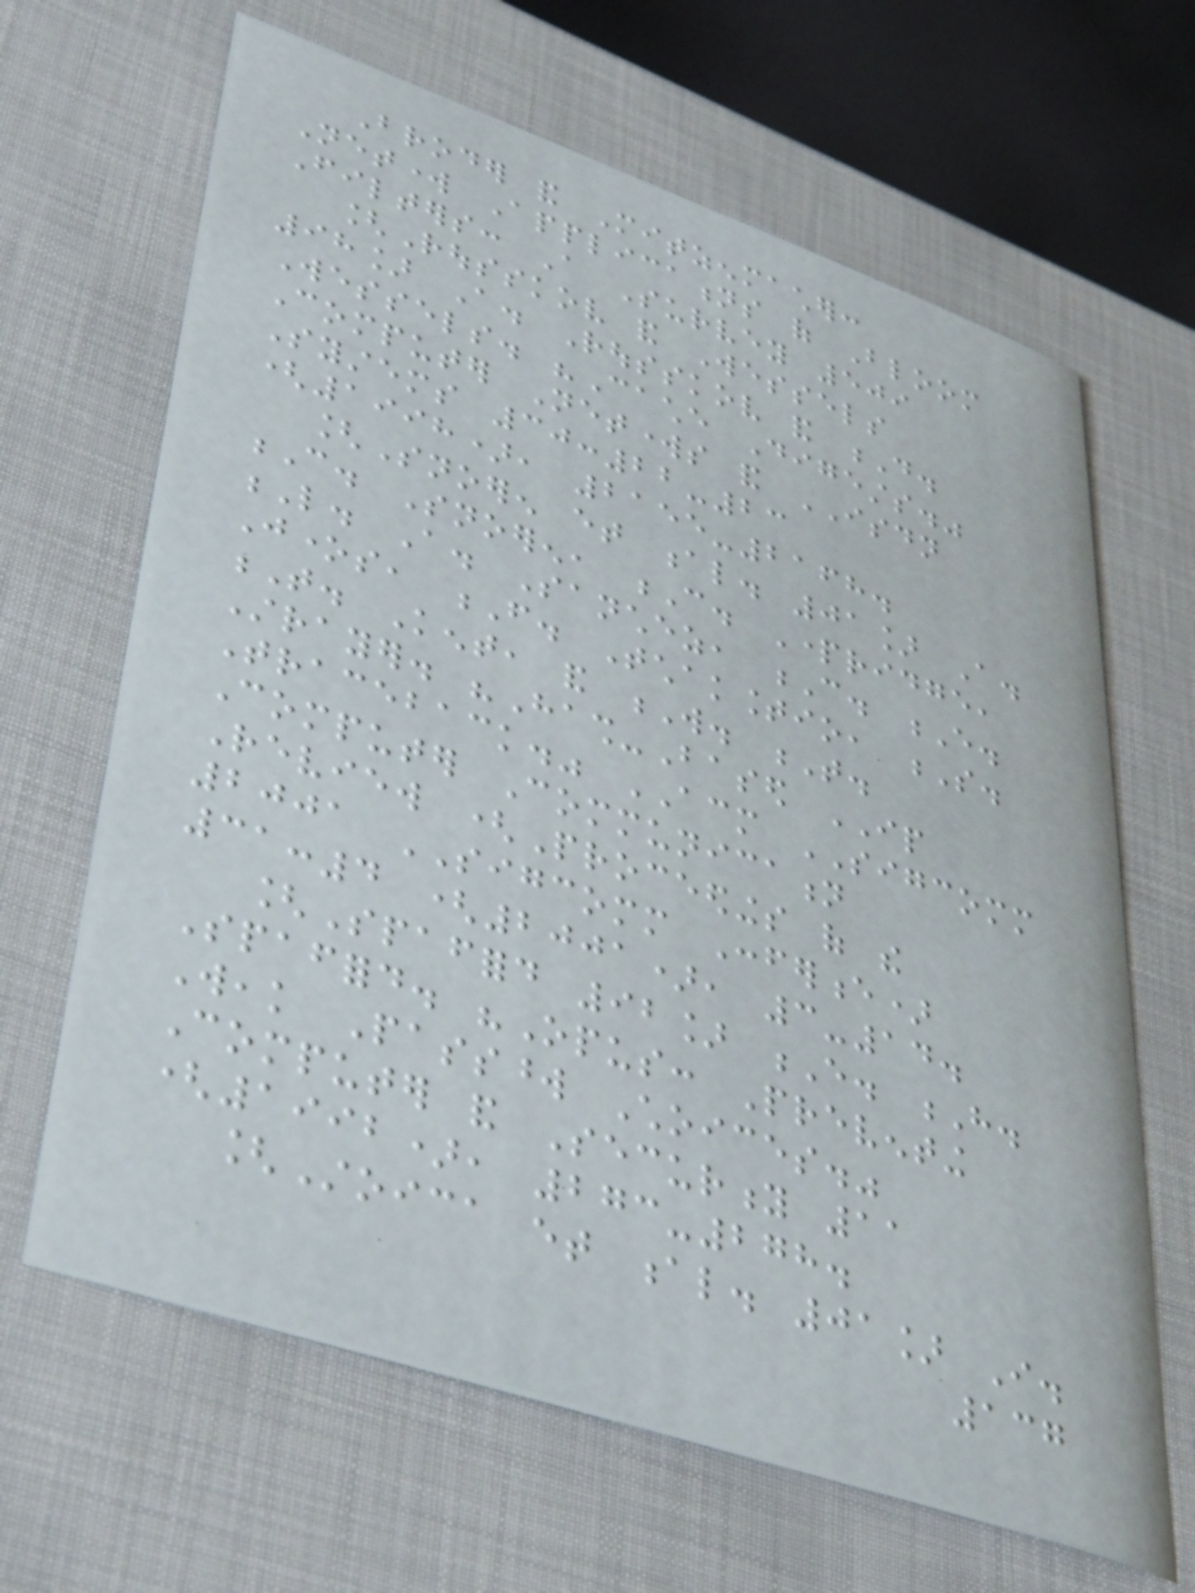Broder and Mitzenmacher:
Network Applications of Bloom
Filters: A Survey 509
[Rousskov and Wessels
98] A. Rousskov and D.
Wessels. "Cache Digests."
Computer Networks and ISDN
Systems 30:22-23
(1998), 2155-2168.
[Snoeren et al. 01] A.
C. Snoeren, C. Partridge,
L. A. Sanchez, C. E.
Jones, F. Tchakountio, S.
T. Kent, and W. T.
Strayer. "Hash-Based IP
Traceback." ACM SIGCOMM
Computer Communication
Review (Proceedings of the
2001 SIGCOMM Conference)
31:4 (2001), 3-14.
[Spafford 92] E. H.
Spafford. "Opus: Preventing
Weak Password Choices."
Computer and Security 11
(1992), 273-278.
[Stoica et al. 01] I.
137
